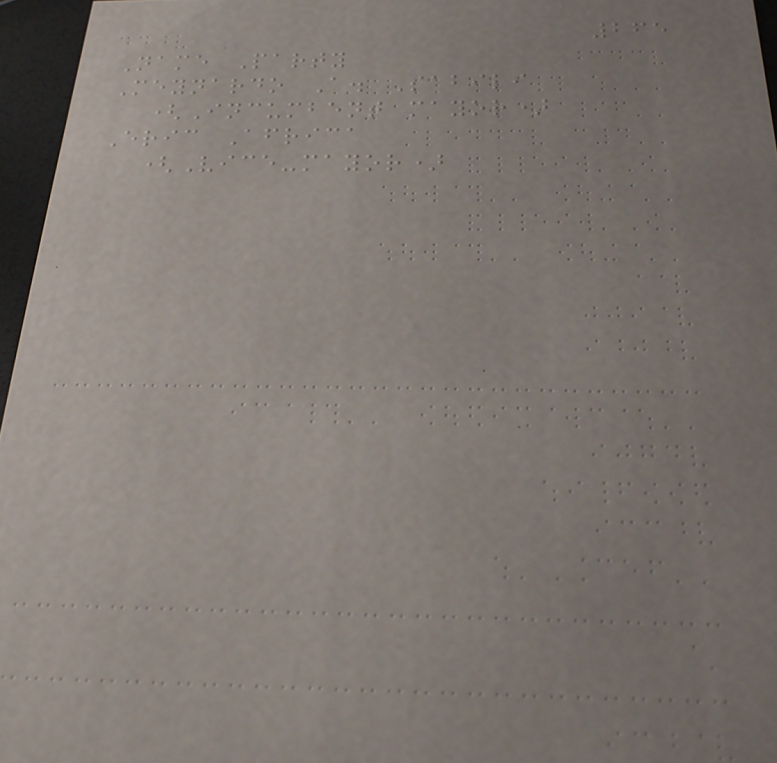265
Name Party
Meynardo A. Sabili
(Incumbent mayor)
Eric Africa
(Vice-mayor)
